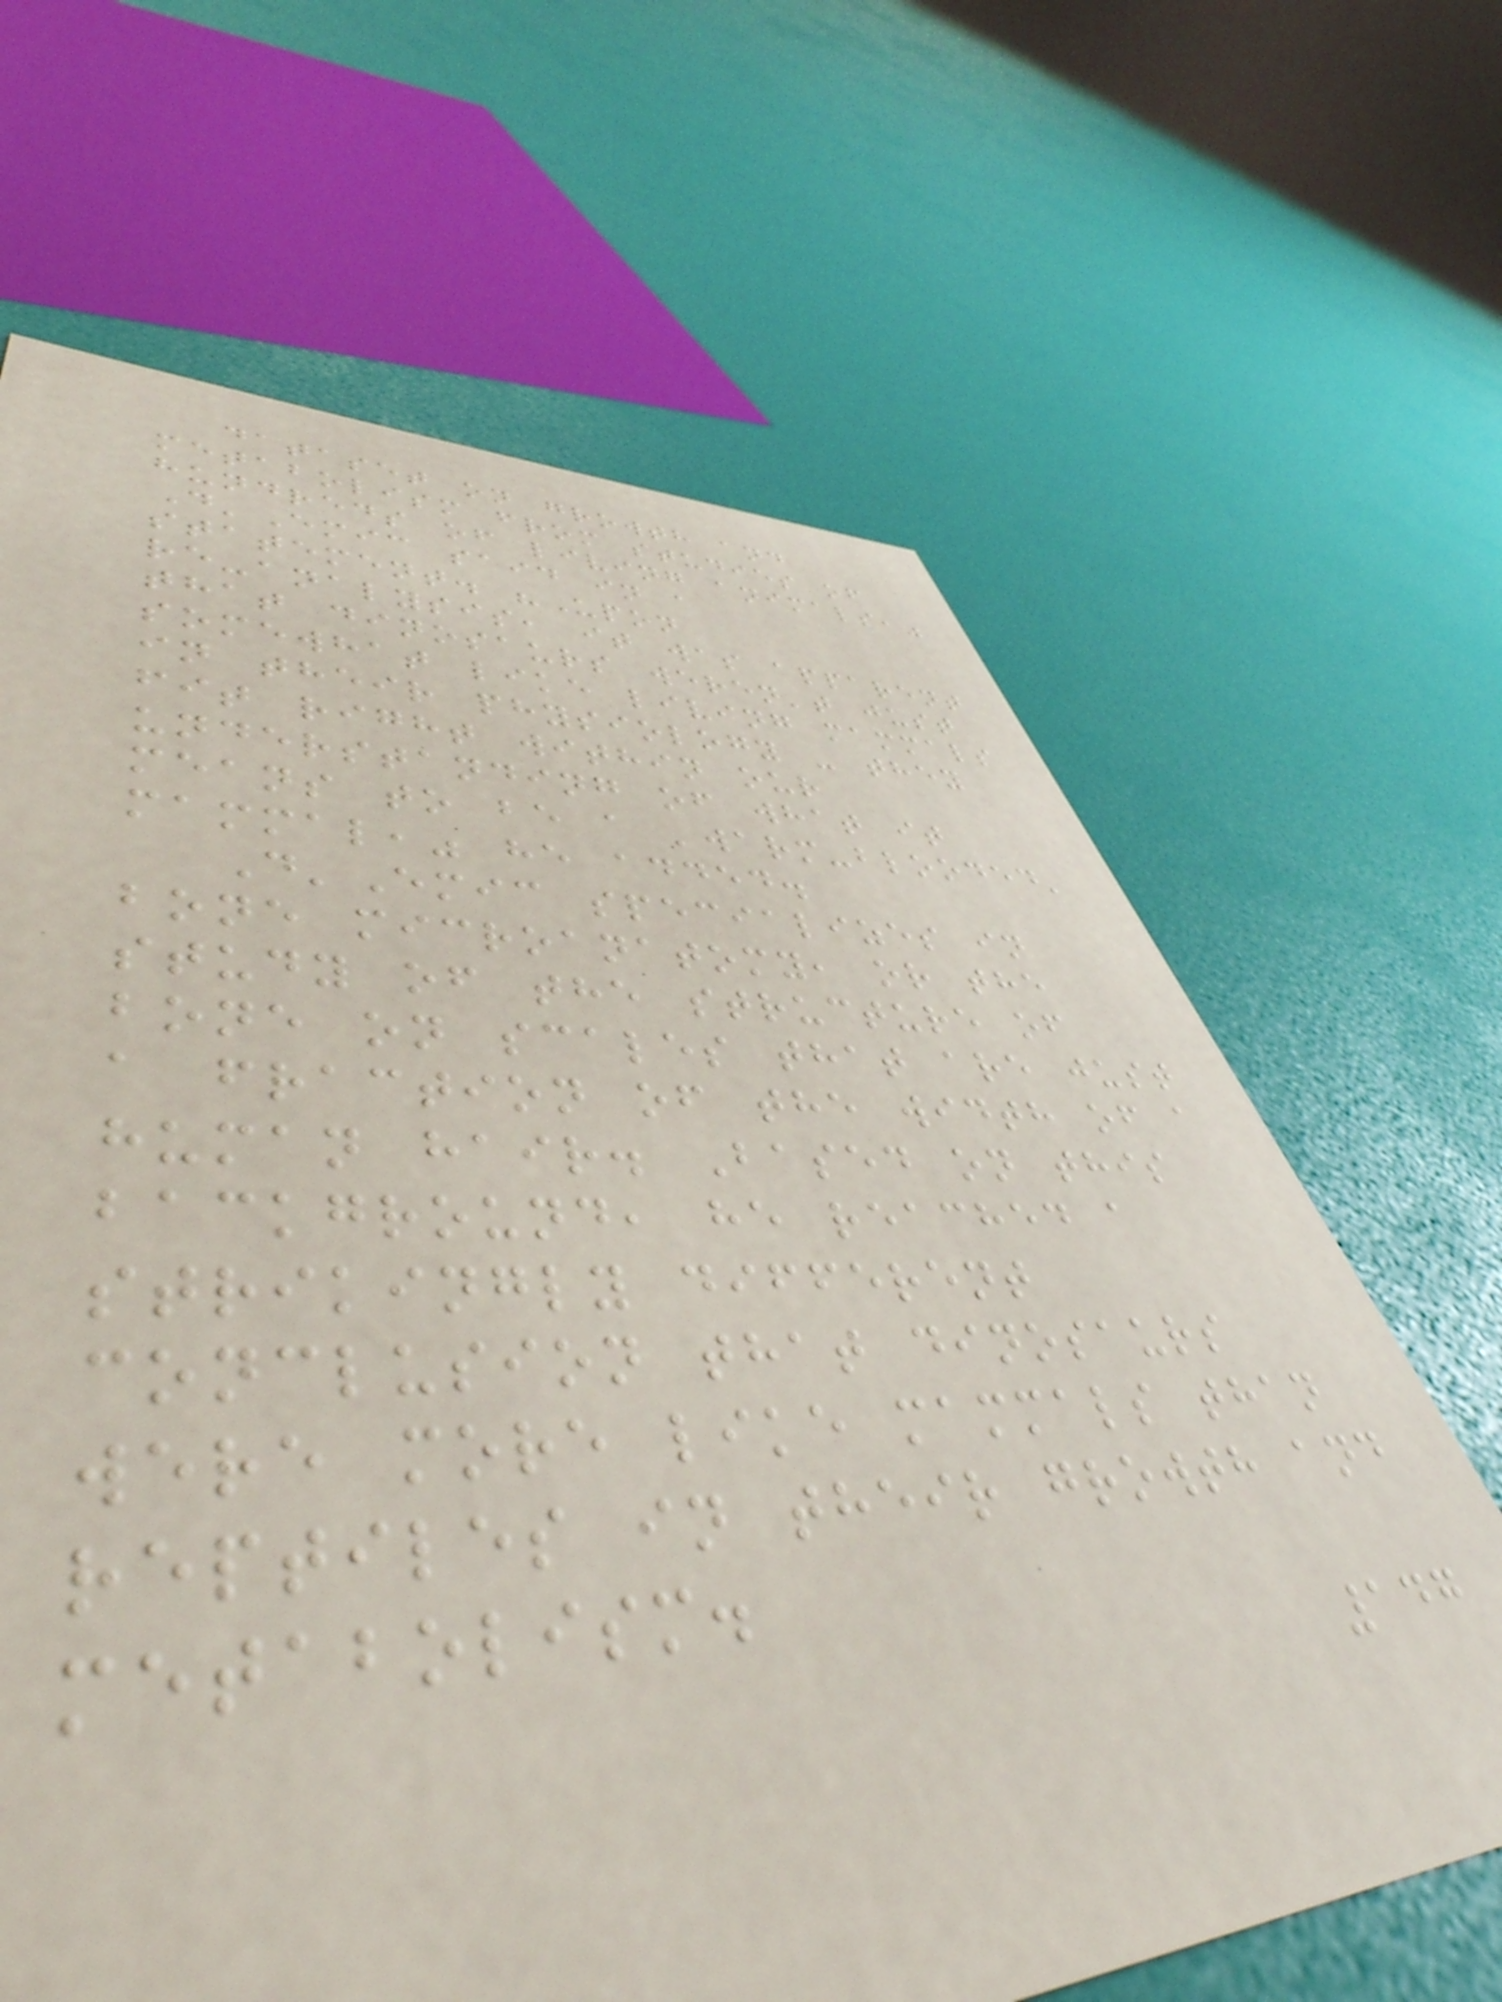dataset on growth and
metabolism from studies of
hundreds of living animals,"
D'Emic said in a
statement. "Upon
re-analysis, it was apparent
that dinosaurs weren't just
somewhat like living mammals
in their physiology - they
fit right within our
understanding of what it
means to be a 'warm-blooded'
mammal," he added.
D'Emic specializes in
bone microanatomy, or the
study of the structure of
bone on scales that are just
a fraction of the width of a
human hair. Based on this
background, he reached a
strikingly different
conclusion that dinosaurs
were more like mammals than
reptiles in their growth and
metabolism.
147
